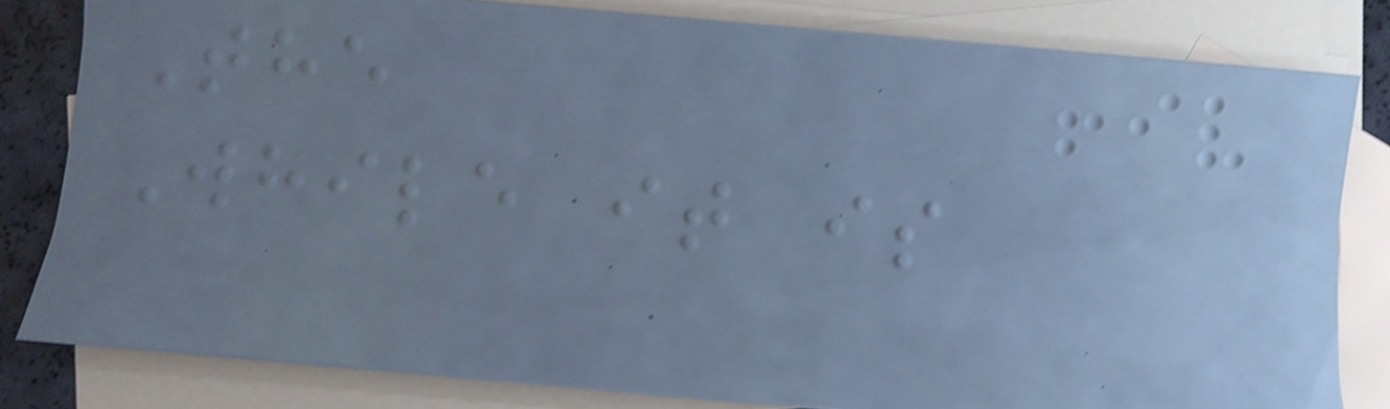The
While it is
